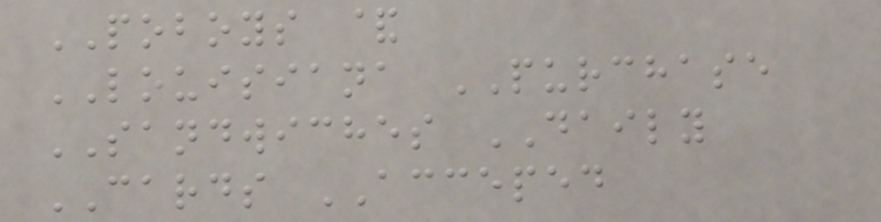POBOYS &
LOUISIANA PURCHASE
SANDWICHES DAILY
CARDS ACCEPED
